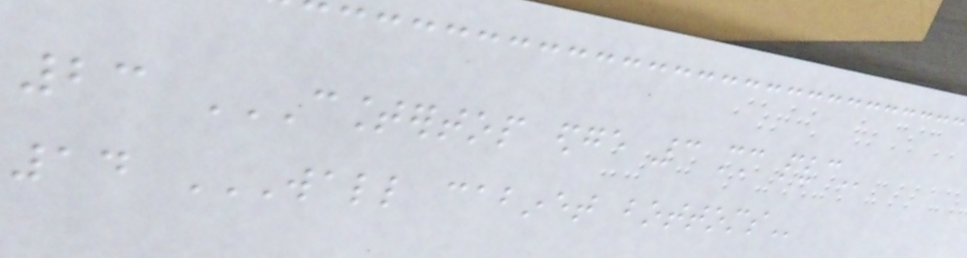23 COUNTERTOP EDGE 3 MM PVC
14 WALL CABINET BOTTOMS
